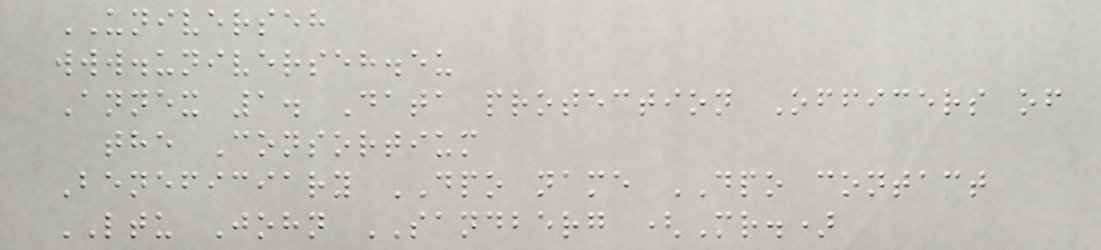UNIVERSEH
www.universeh.eu
Annex 1. Data protection Officers of
the Consortium
Beneficiary DPO name DPO contact
LTU John SANDBERG (Mr.)
